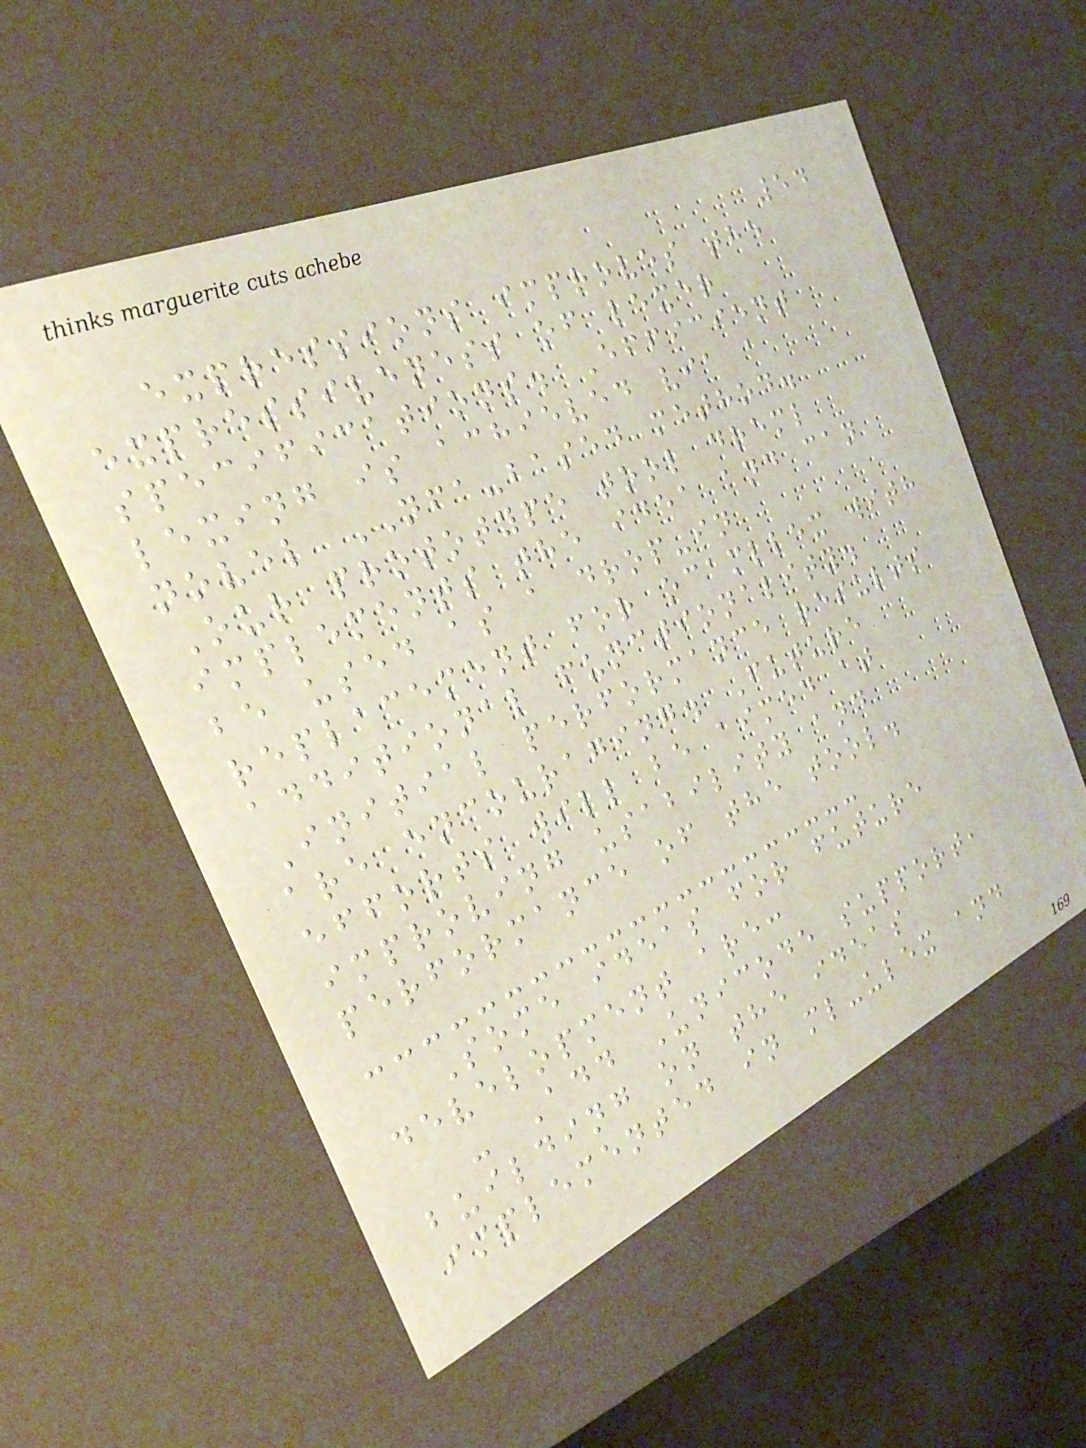54
expressions improves the
expressiveness of lexer
specifications. Efficient
lexing is achieved via a
novel NFA-based method.
Our prototype tool dreml
implements the idea and can
be used as a drop-in
replacement for ocamllex with
additional functionality.
Initial performance results
are encouraging. Future
efforts will be aimed at
improving usability and
performance of the tool.
Some ideas for future
development are:
- Add Unicode support,
building on the ideas
implemented in ml-ulex and
